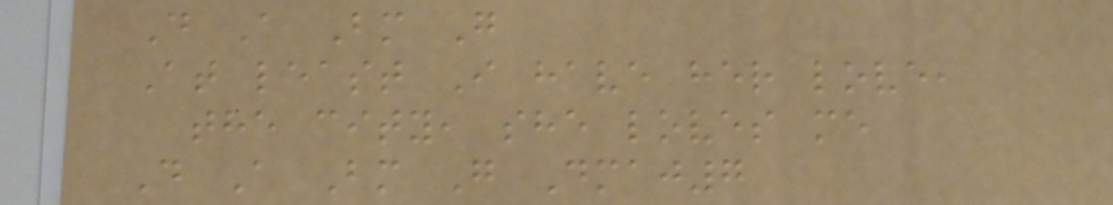D A Bm G
At least I have her love,
the city, she loves me
D A Bm G Dmaj7
